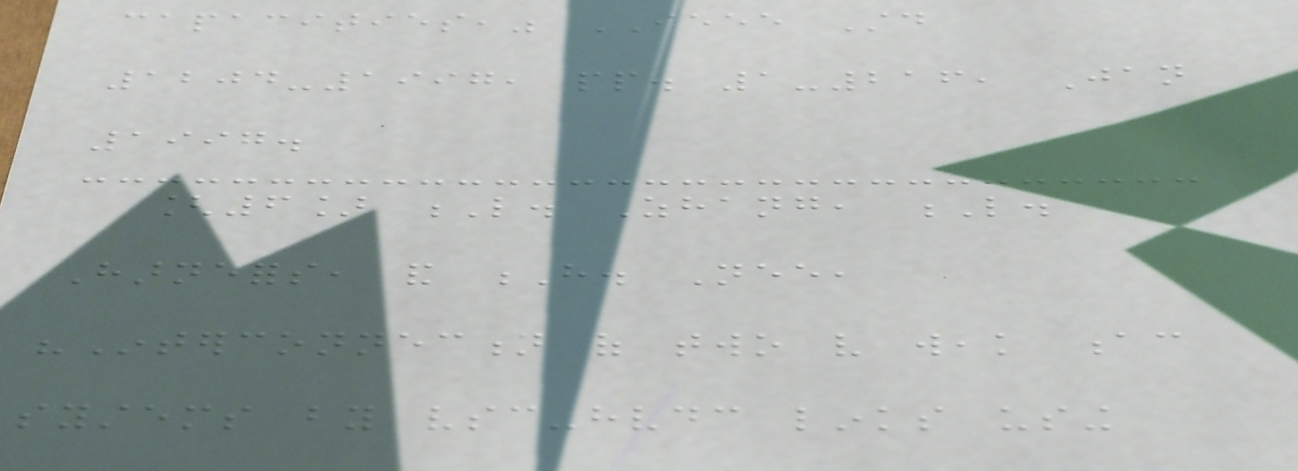capacities," IEEE Std
1204-1997, pp. 1-216, Jan
1997.
[6] L. Zhang, L.
Harnefors, and H. Nee,
"Interconnection of two very weak ac
systems by vsc-hvdc links using
